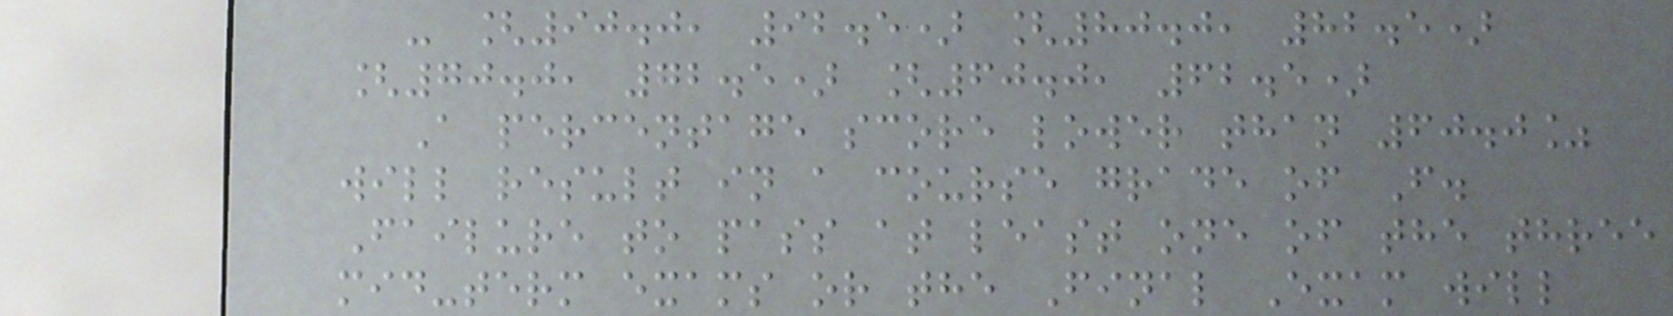- [90.0, 92.5) [80.0, 82.5)
[70.0, 72.5) [60.0, 62.5)
A percentage score lower than 60.0%
will result in a course grade of F.
Failure to pass at least one of the three
mid-term exams or the Final Exam will
